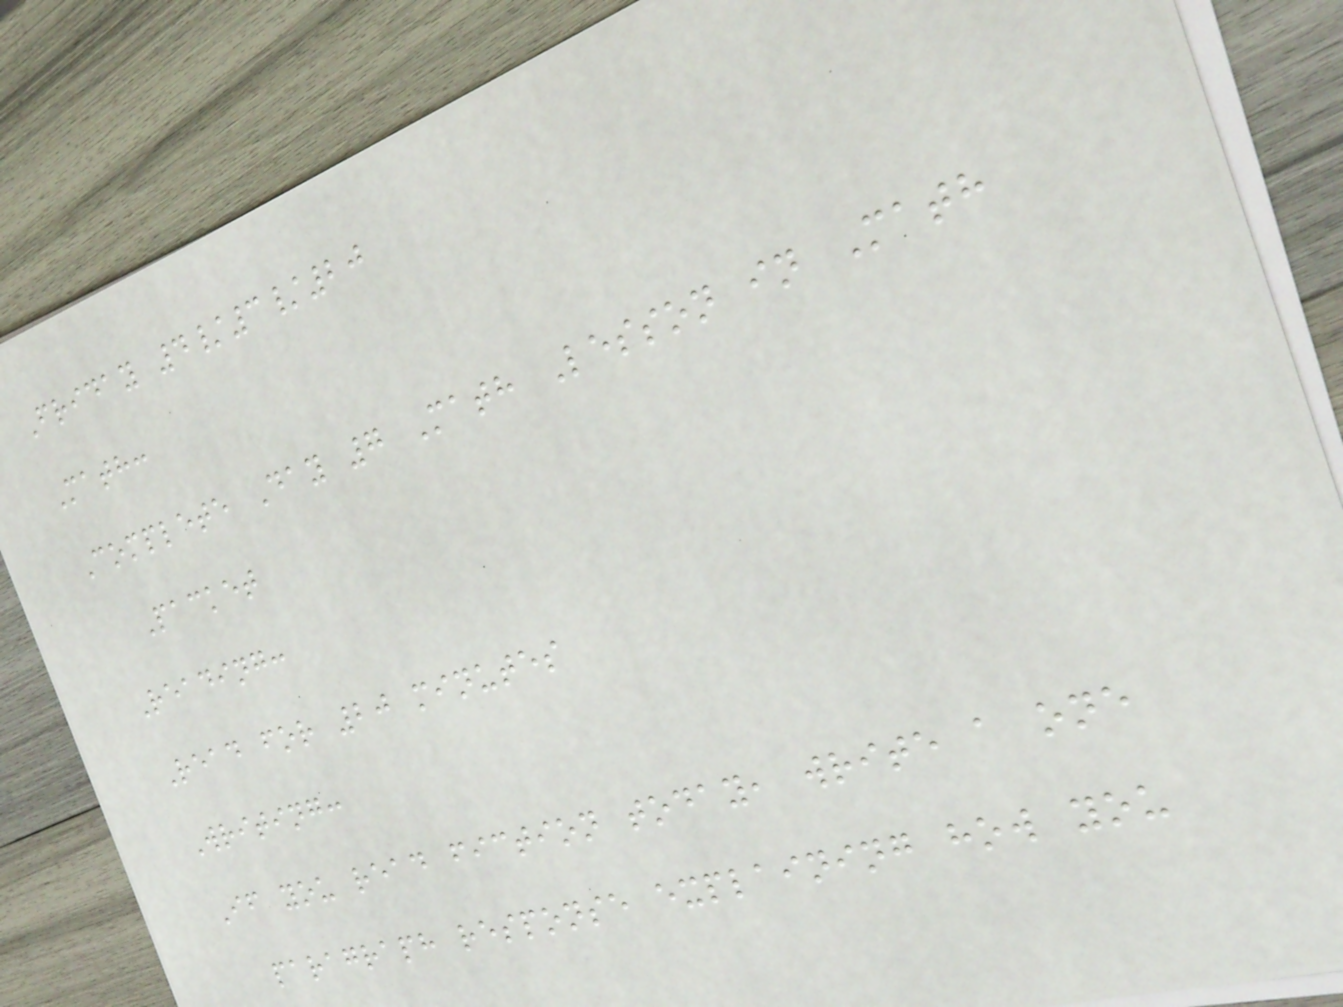Friday 4/3/20
Math:
Complete Day 7 Math Lesson in Math
Packet
Reading:
Read for 20 minutes
Writing:
If you read fiction today, write a one
paragraph response explaining how you
